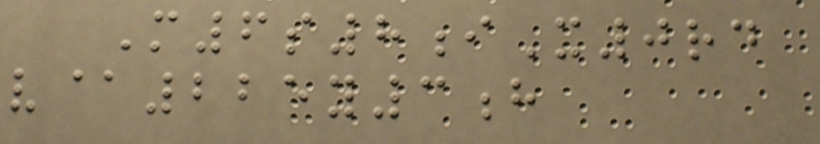M6s8iX0rd
v@225y3h
